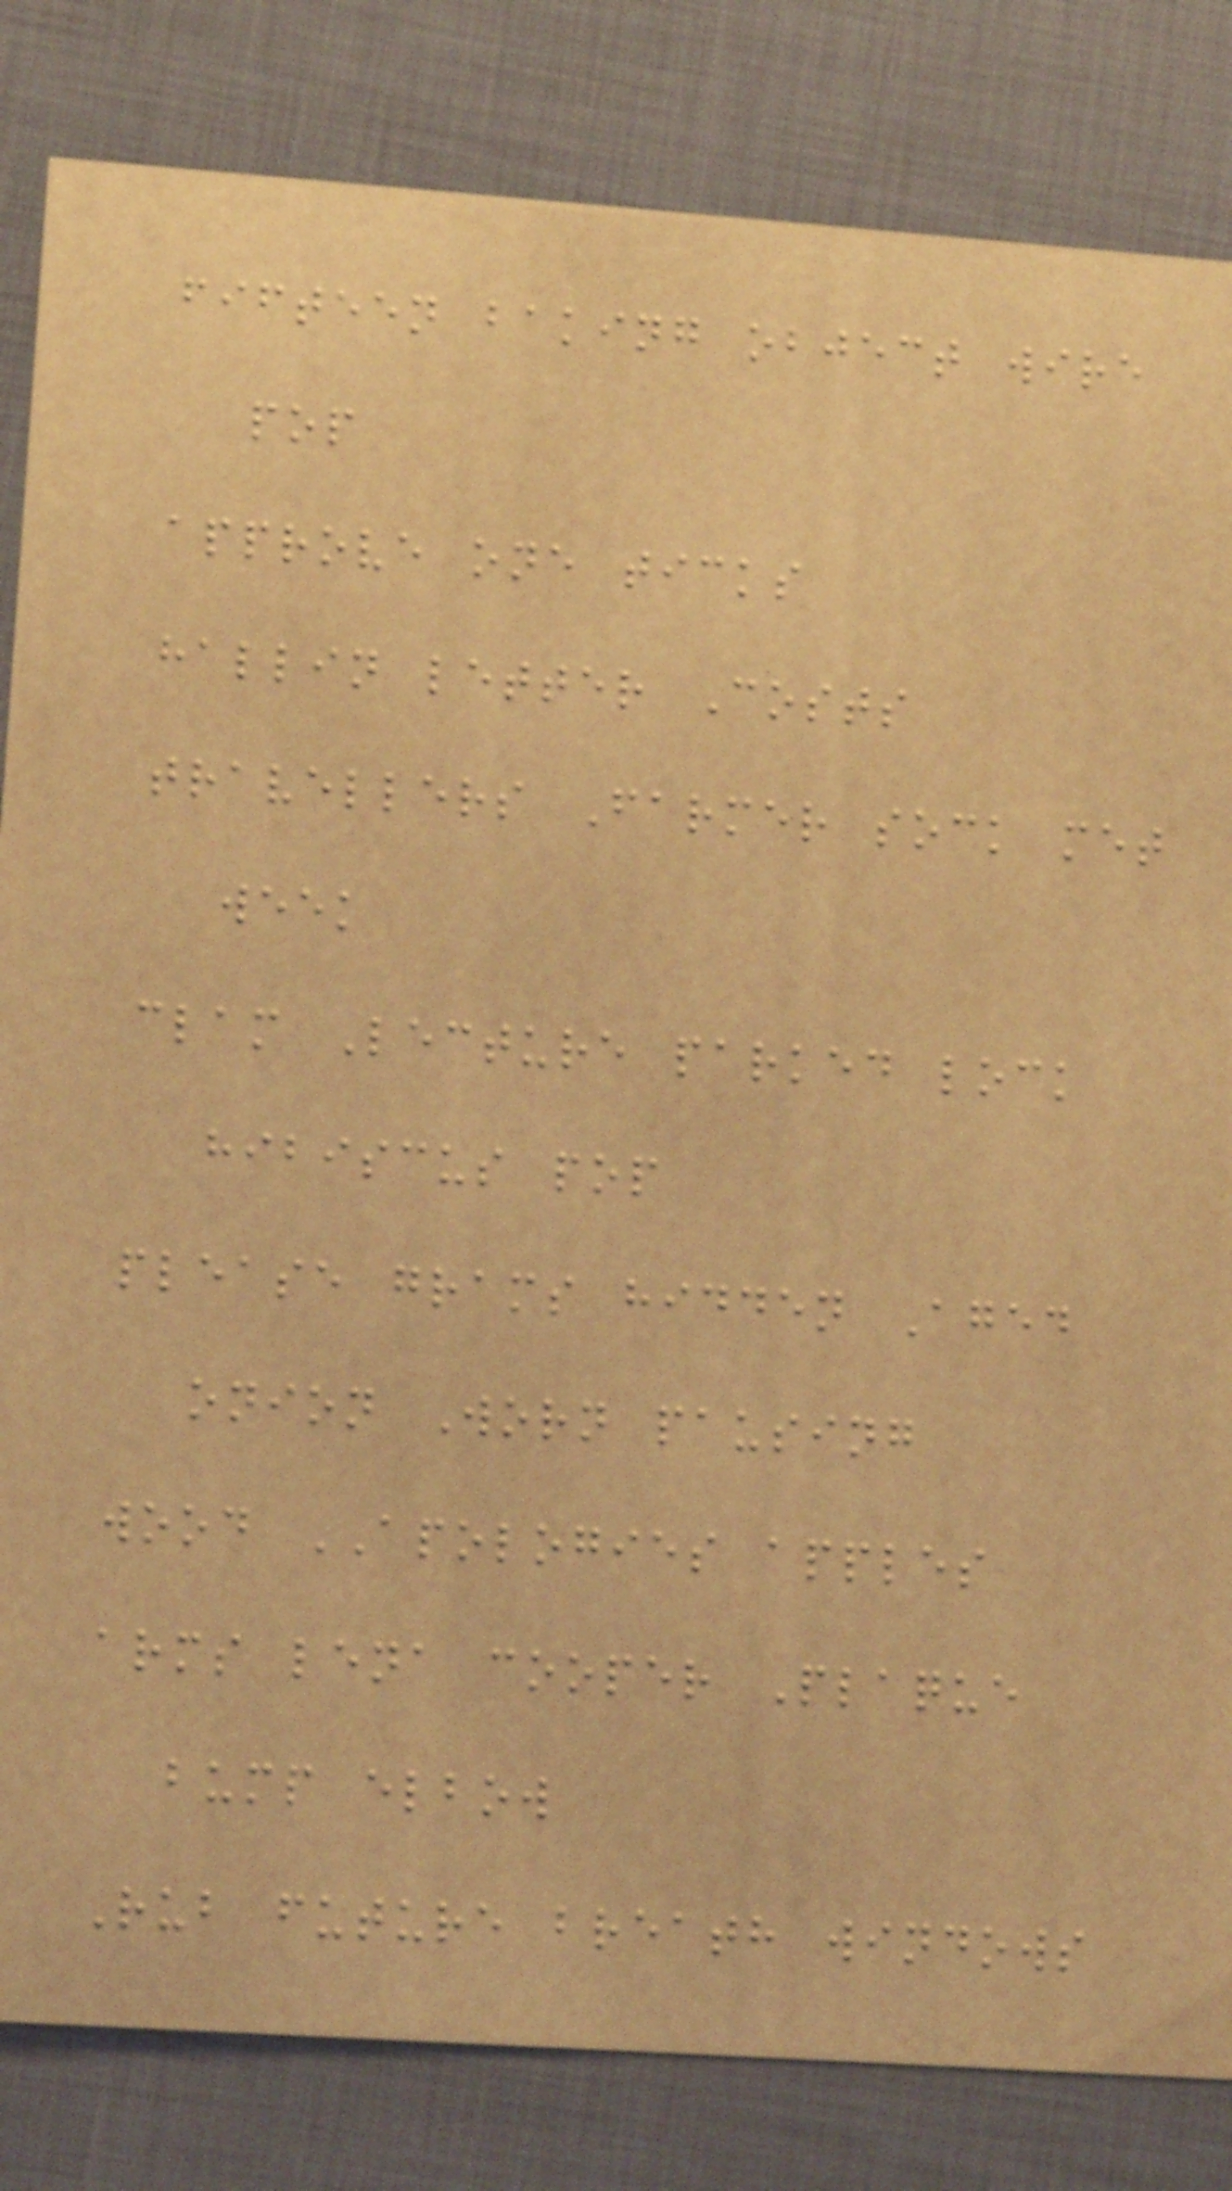fifteen baking object wire
pop
approve one ticks
hallin letter Costs
travellers Farmer sock met
week
clam Lecture parked lock
hibiscus pop
please grams hidden Aged
onion Worn pausing
wood APOLOGIES apples
arms lena cooper Plaque
bump elbow
Rub future breath windows
